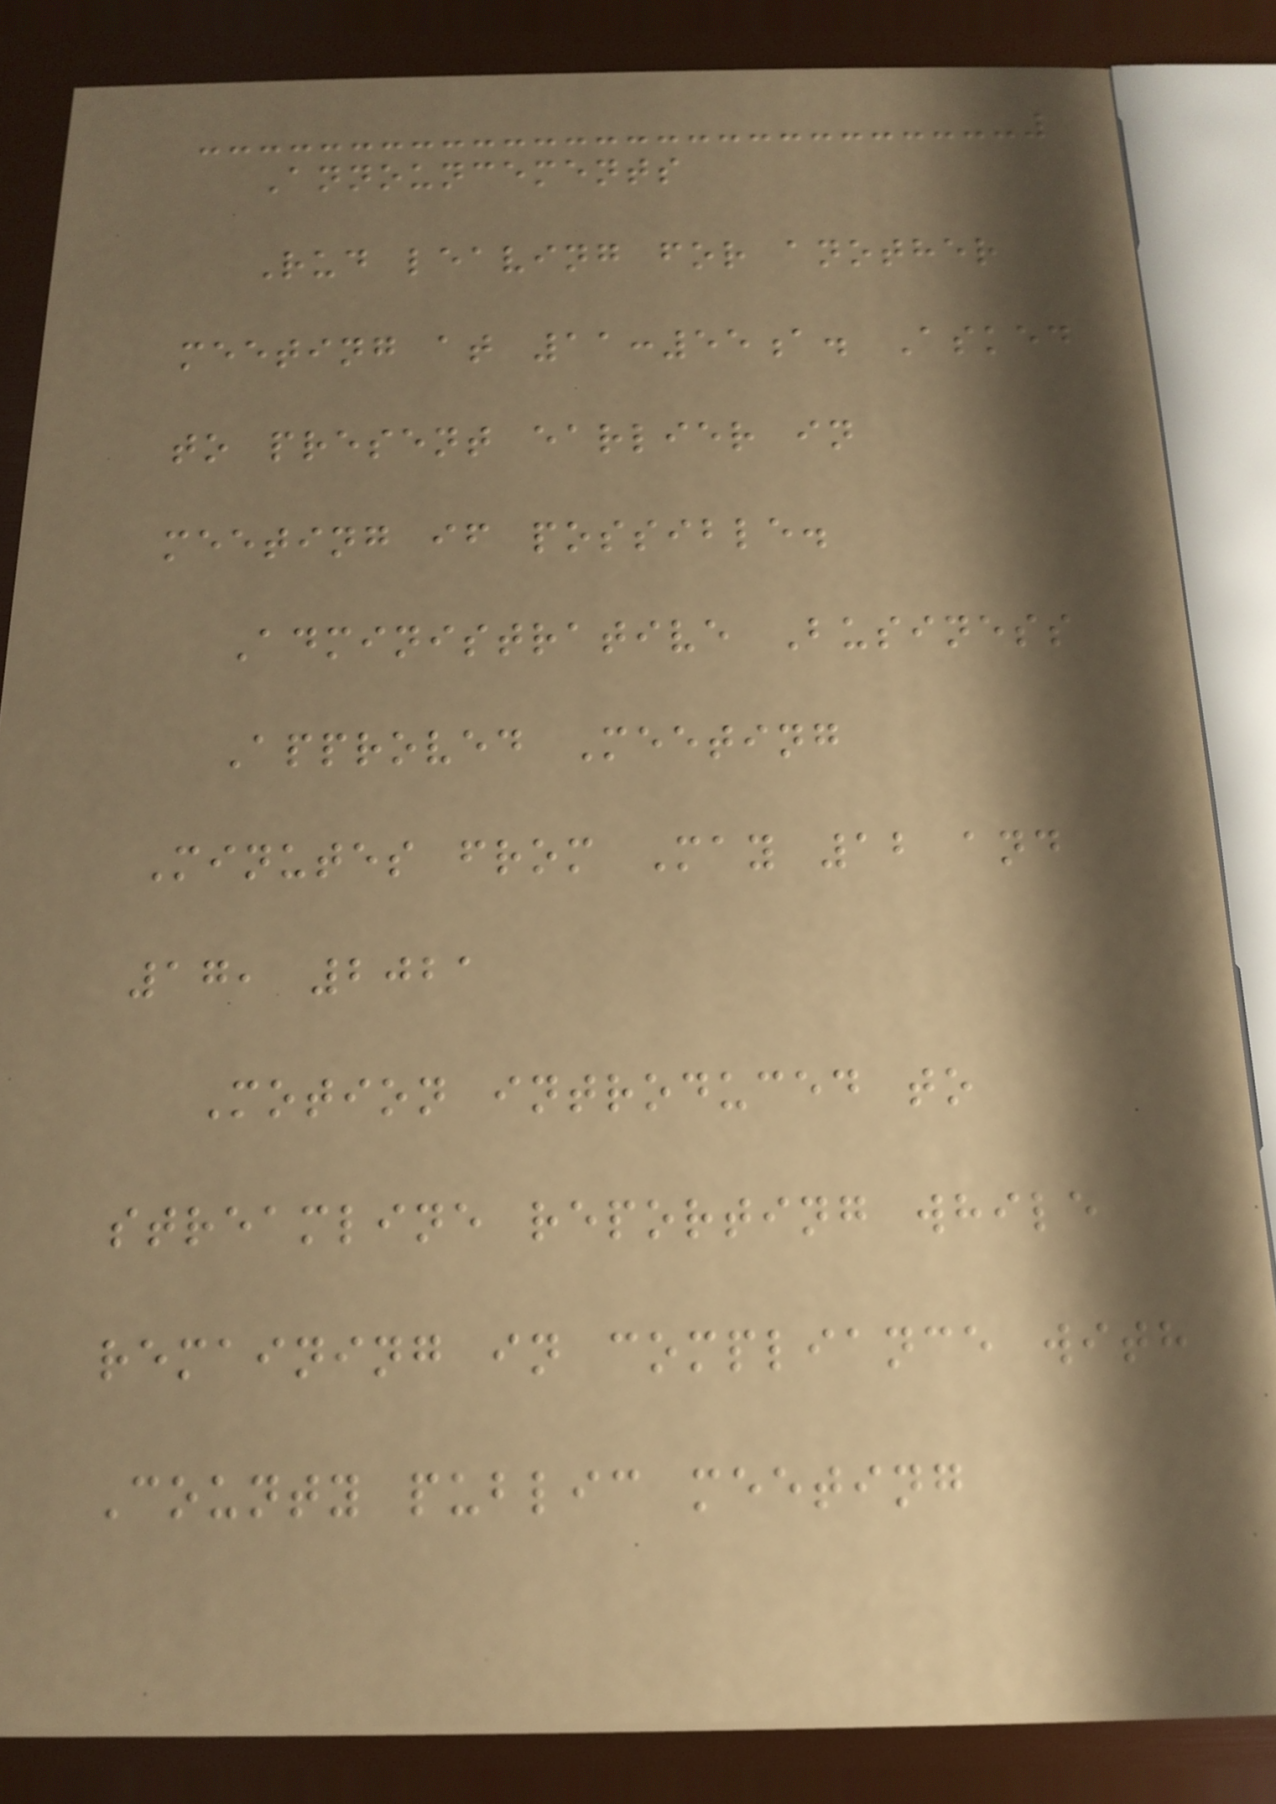Announcements
Rud leaving for another
meeting at 11:55a. Asked
to present earlier in
meeting if possible.
Administrative Business
Approved Meeting
Minutes from May 12 and
17, 2021
Motion introduced to
streamline reporting while
remaining in compliance with
County public meeting
